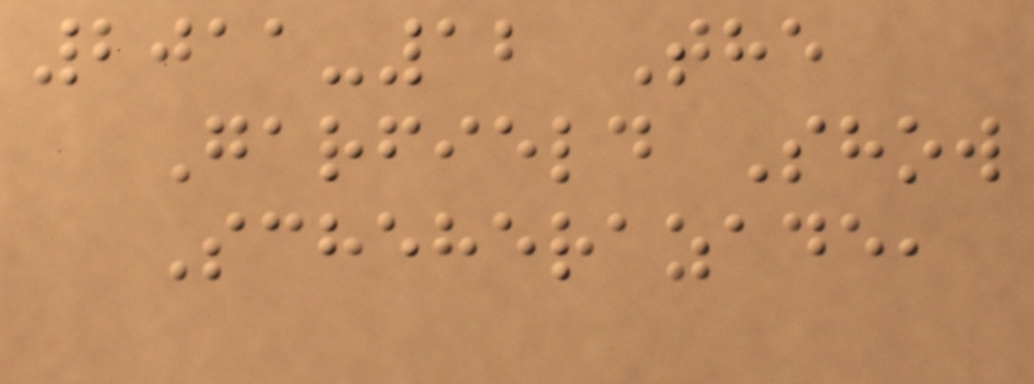2011-12 The
Garfield Show
Scheherazade,
